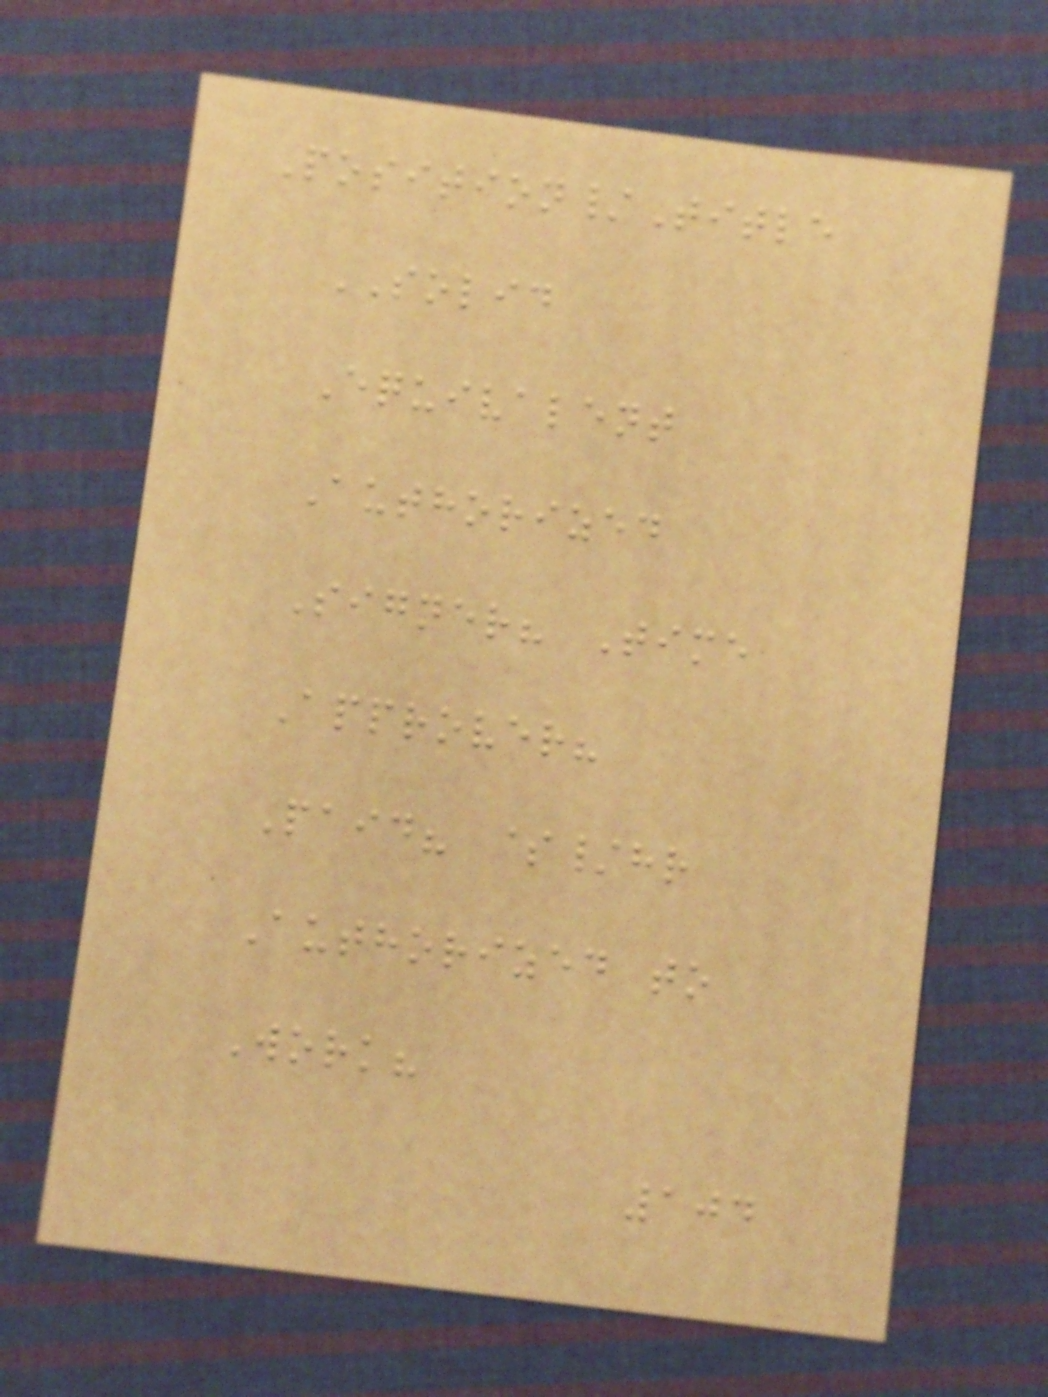Position/Title
SOLID
Equivalent
Authorized
Signer? Time
Approver?
Paid? $/hr
Authorized to
Work?
104
